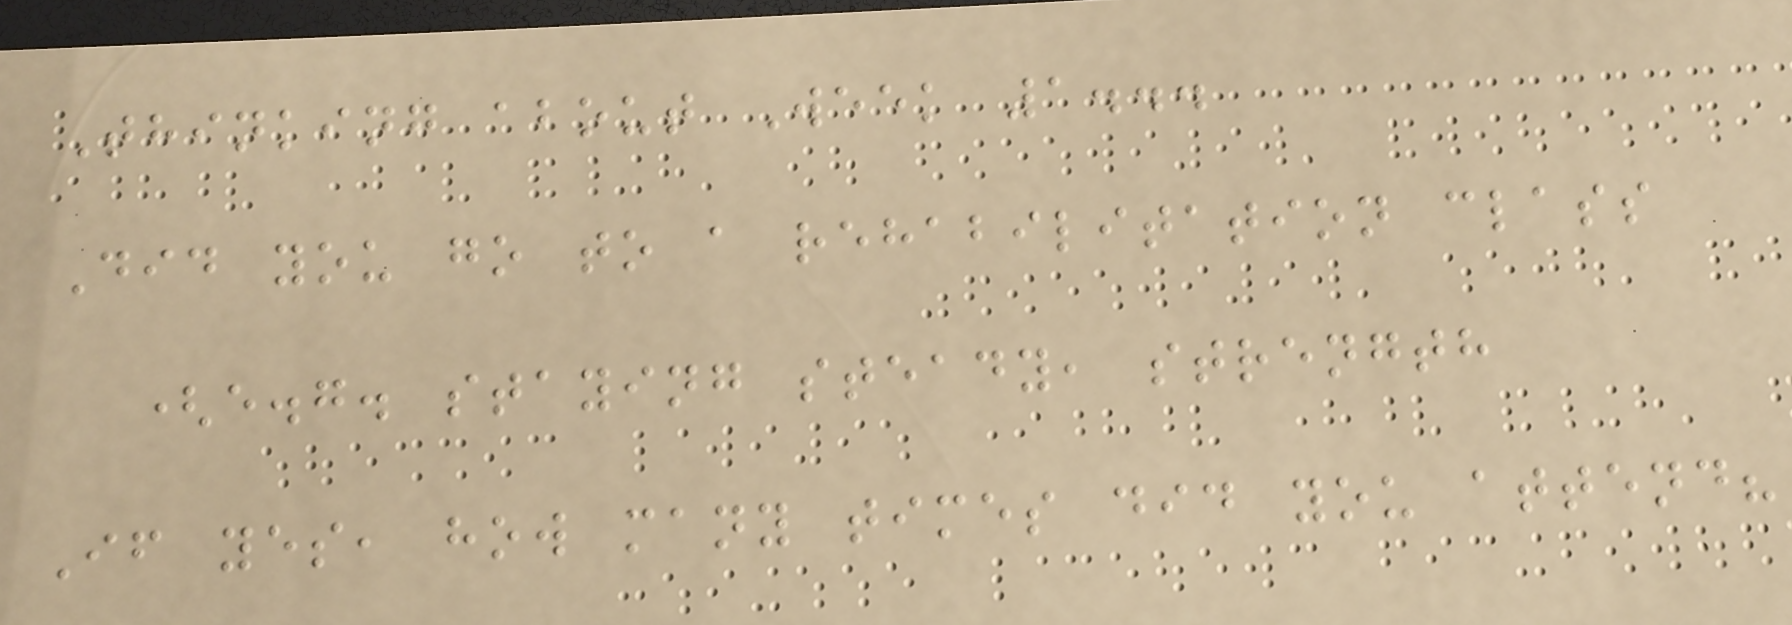Thinking about Week 1...
Did you go to a rehabilitation class
(e.g. staying steady, strength
If yes, how many times did you attend?
